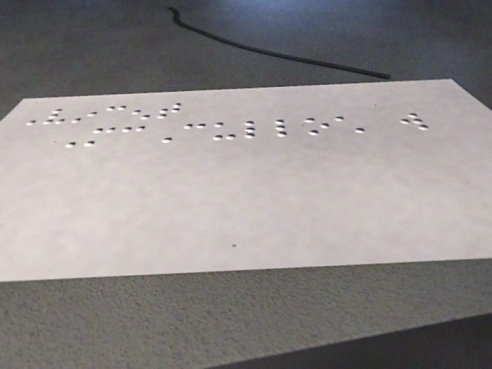Vincent
McCulloch will
